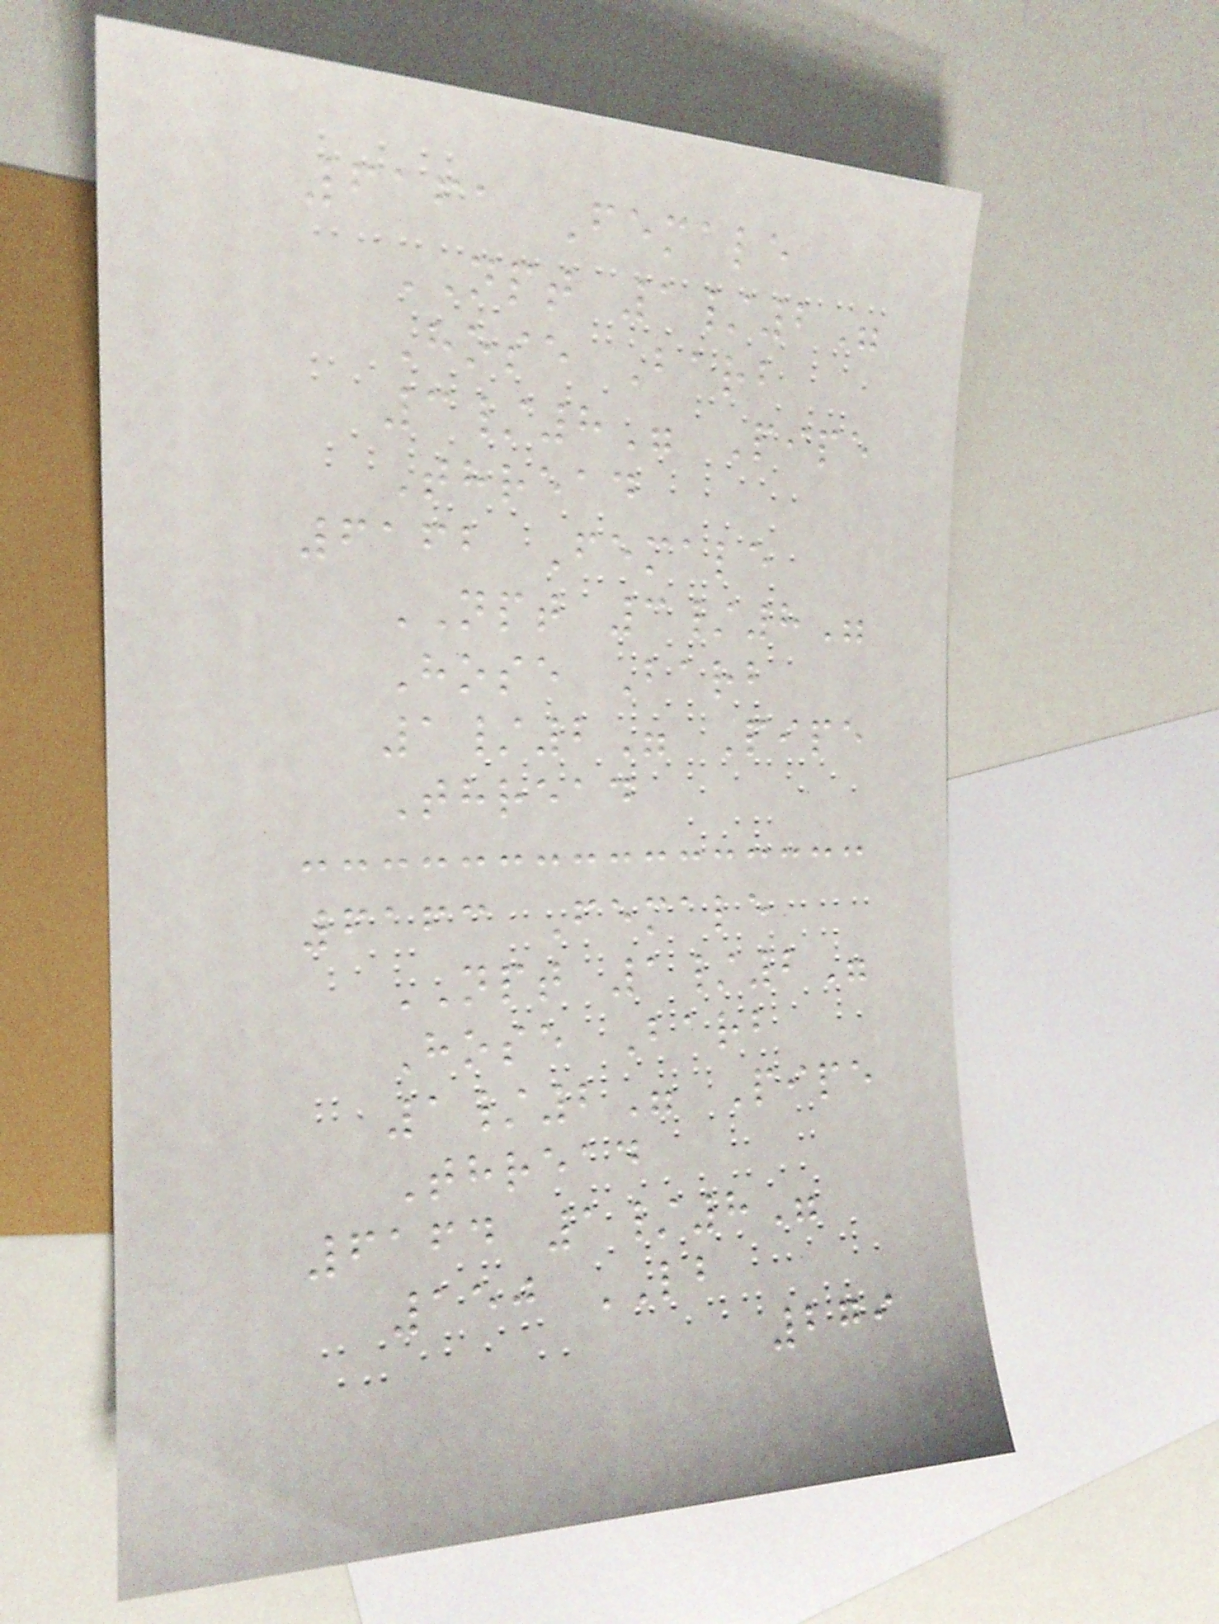6161 Female
NPT 1/2"
Hose Barb
3/8" Pipe
Thread
6162 Female
NPT 3/8"
Hose Barb
1/2" Pipe
Thread
6163 Female
NPT 1/2"
Hose Barb
1/2" Pipe
Thread
6164 1/8"
150 LB
279
